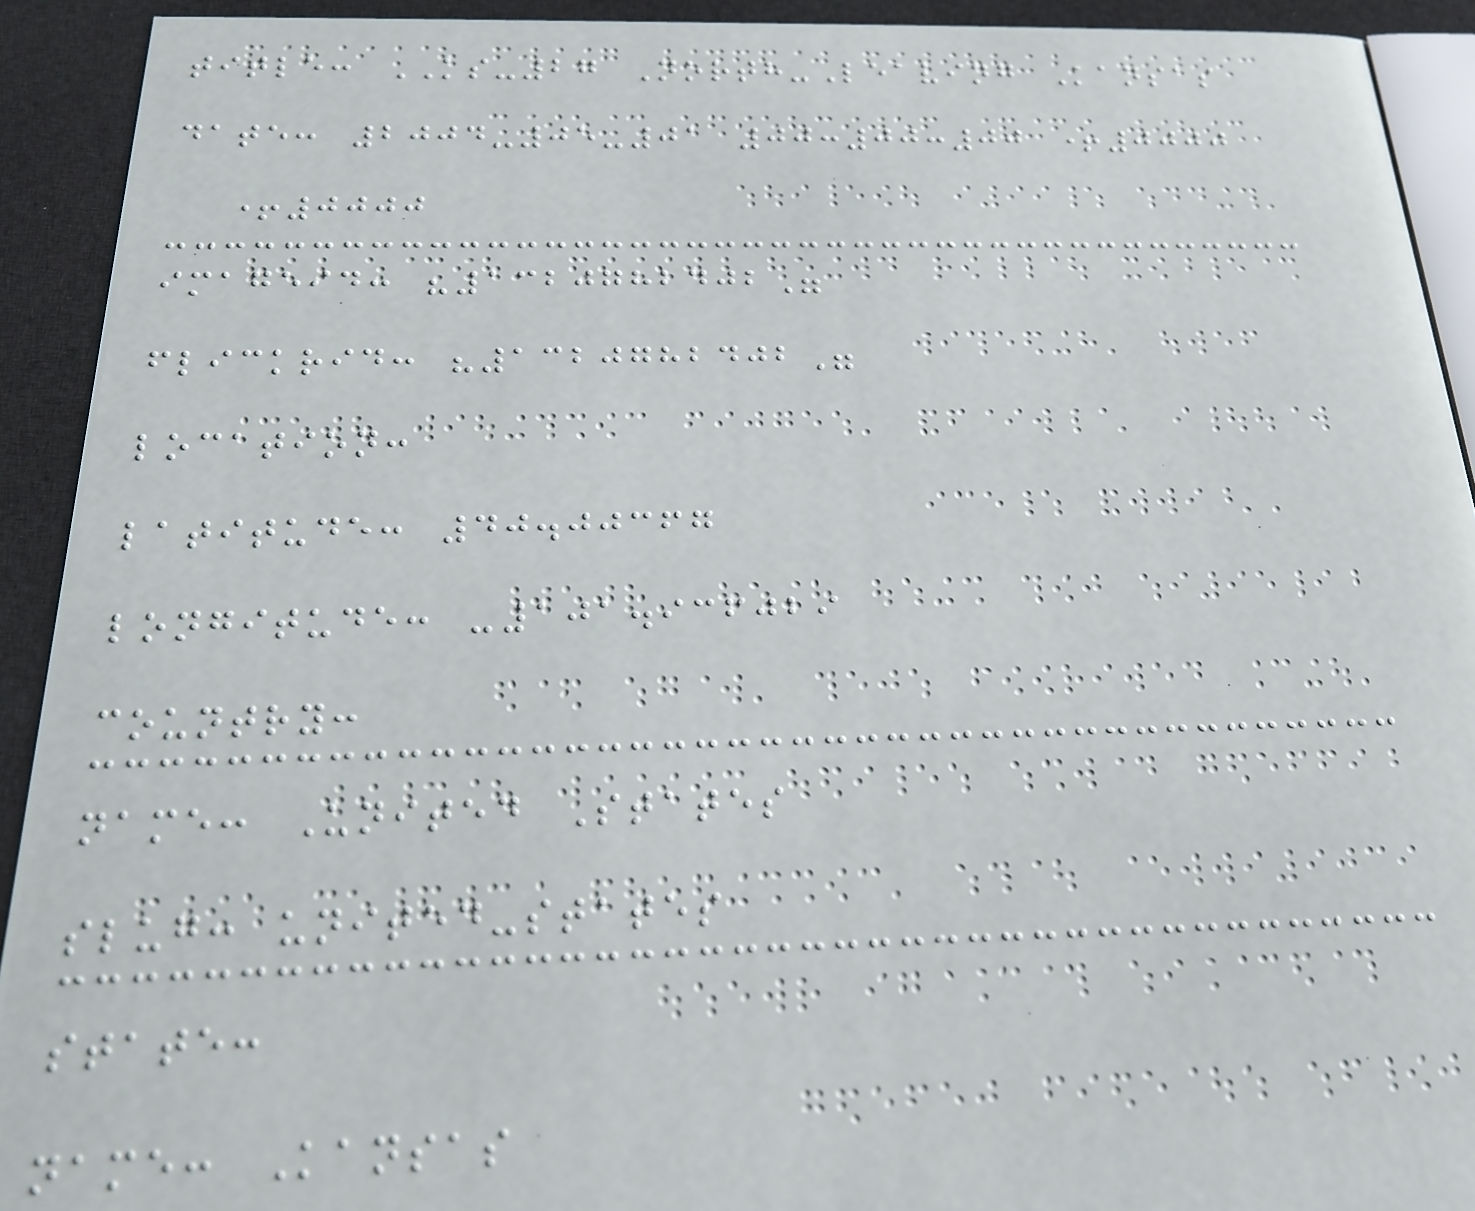title: KS-27 North-Leaving Kansas
date: 2004-05-01 00:00:00 +0000
+0000
imageid: "1320782402"
flickrid: "1320782402"
location:
latitude: 40.00367
longitude: -101.936029
country:
name: United States
slug: united-states
state:
name: Kansas
